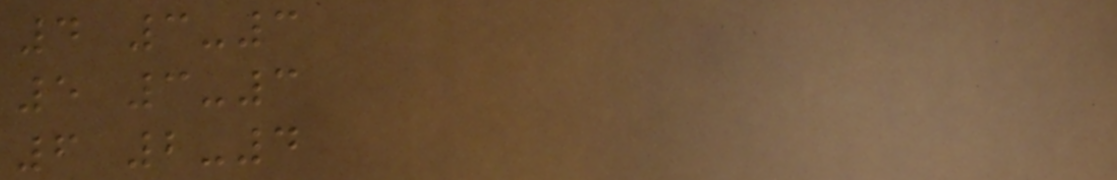4 3-3
5 3-3
6 2-4
